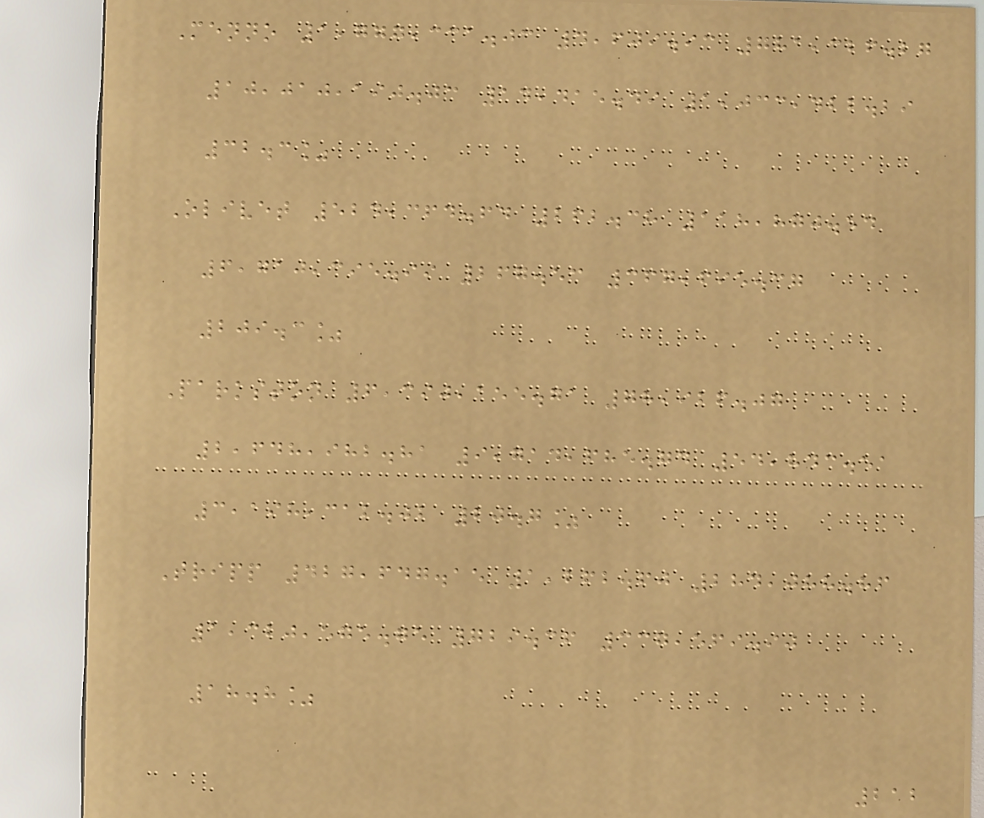Menno 1,777,331.03 4,609.93 781,326.27
10,010,190.03 14,415.49 1,033,422.29
32.3%
Olivet 524,364.64 262.38 118,870.54
6,710,395.99 267.53 367,695.37
209.3%
Parkston 6,390,155.71 78,926.07
2,648,982.81 9,714,685.74 54,843.51
3,198,312.02 20.7%
Tripp 427,647.15 1,262.60 284,088.86
1,320,575.75 729.36 337,569.90
18.8%
212
